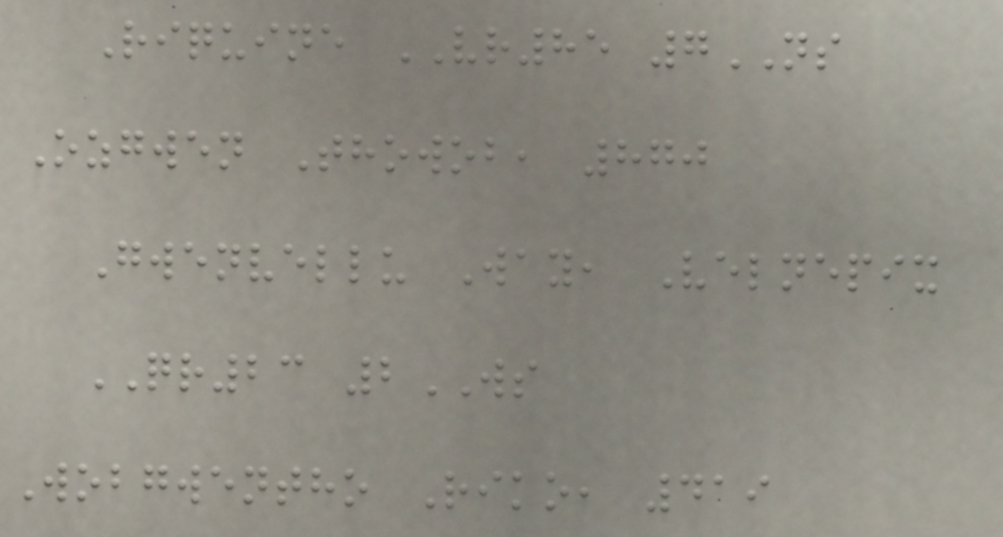Riquine VR85 7NS
Ozgwen Thowob, 870
Gwenvellu Way, Velnepix
QR23 2WS
Wobgwentho Riko, 419
